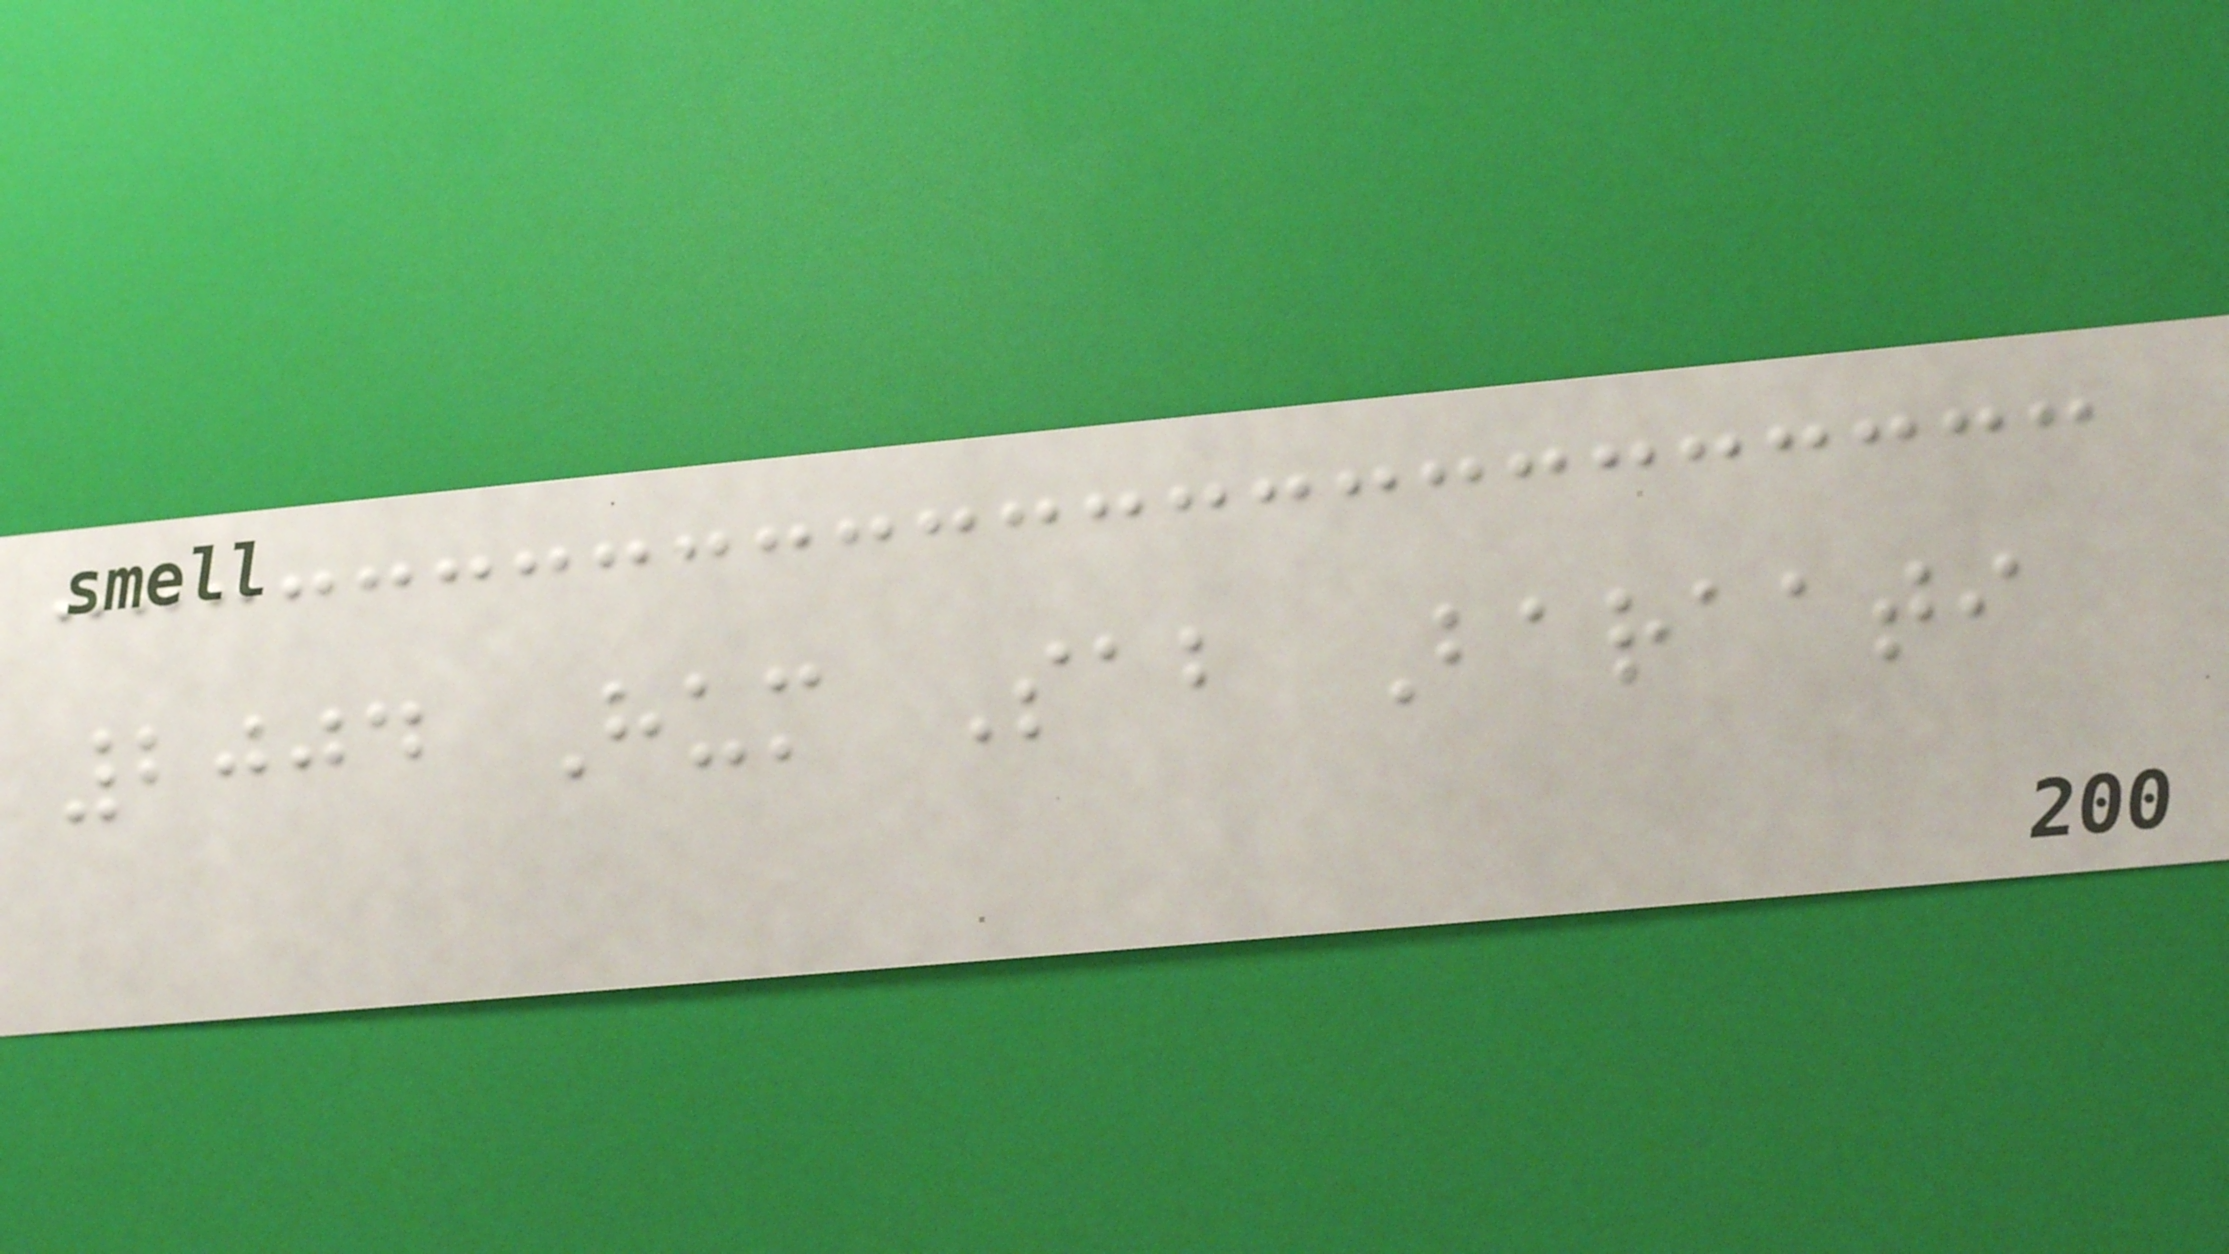2004 Hum Sab Baraati
